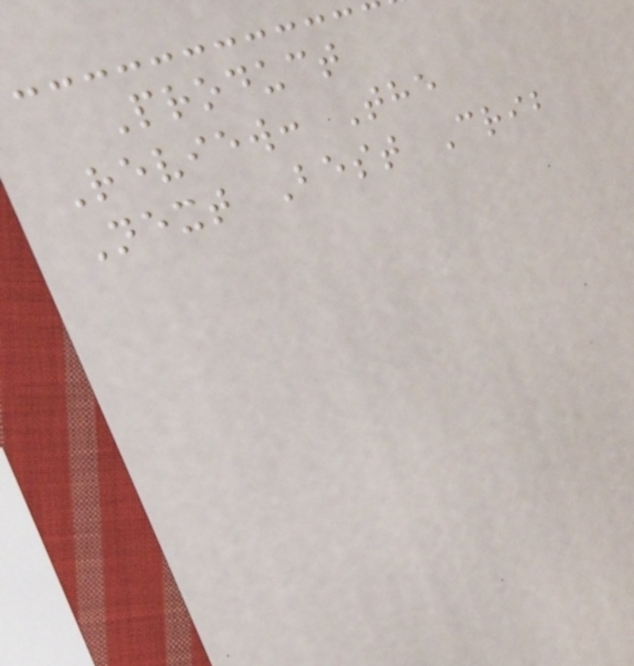Product
Review: The
Next Best Crib
